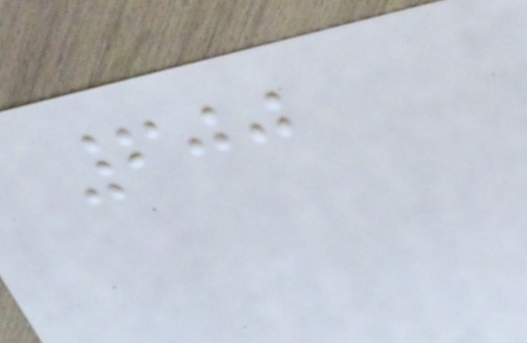600
